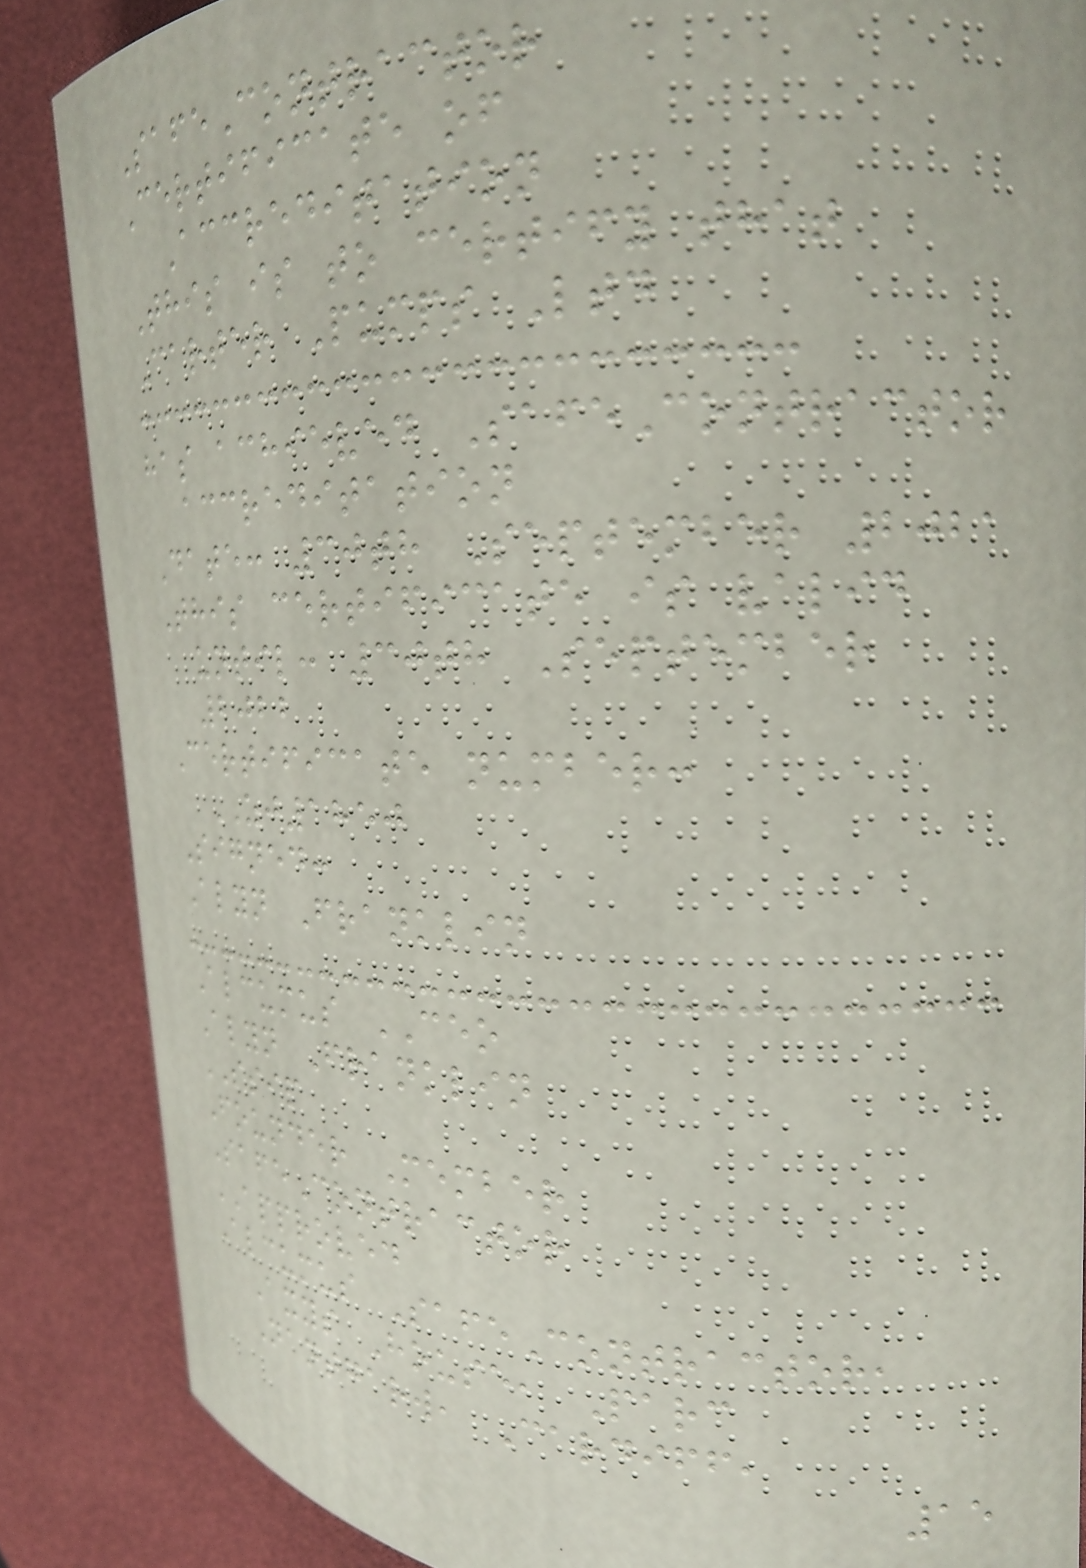SafeContractor
Certificate of
Accreditation
This is to certify that
Carter Pumps Ltd
has achieved SafeContractor
accreditation
Date: 30th September 2021
This certificate is valid
until: 30th September
2022
Certificate number:
ZJ1850
Signed:
Alyn Franklin
Alcumus CEO
Alyn Franklin
SSIP
Founder Member
SafeContractor
APPROVED
Alcumus SafeContractor,
Axys House, Parc
Nantgarw, Cardiff,
15
